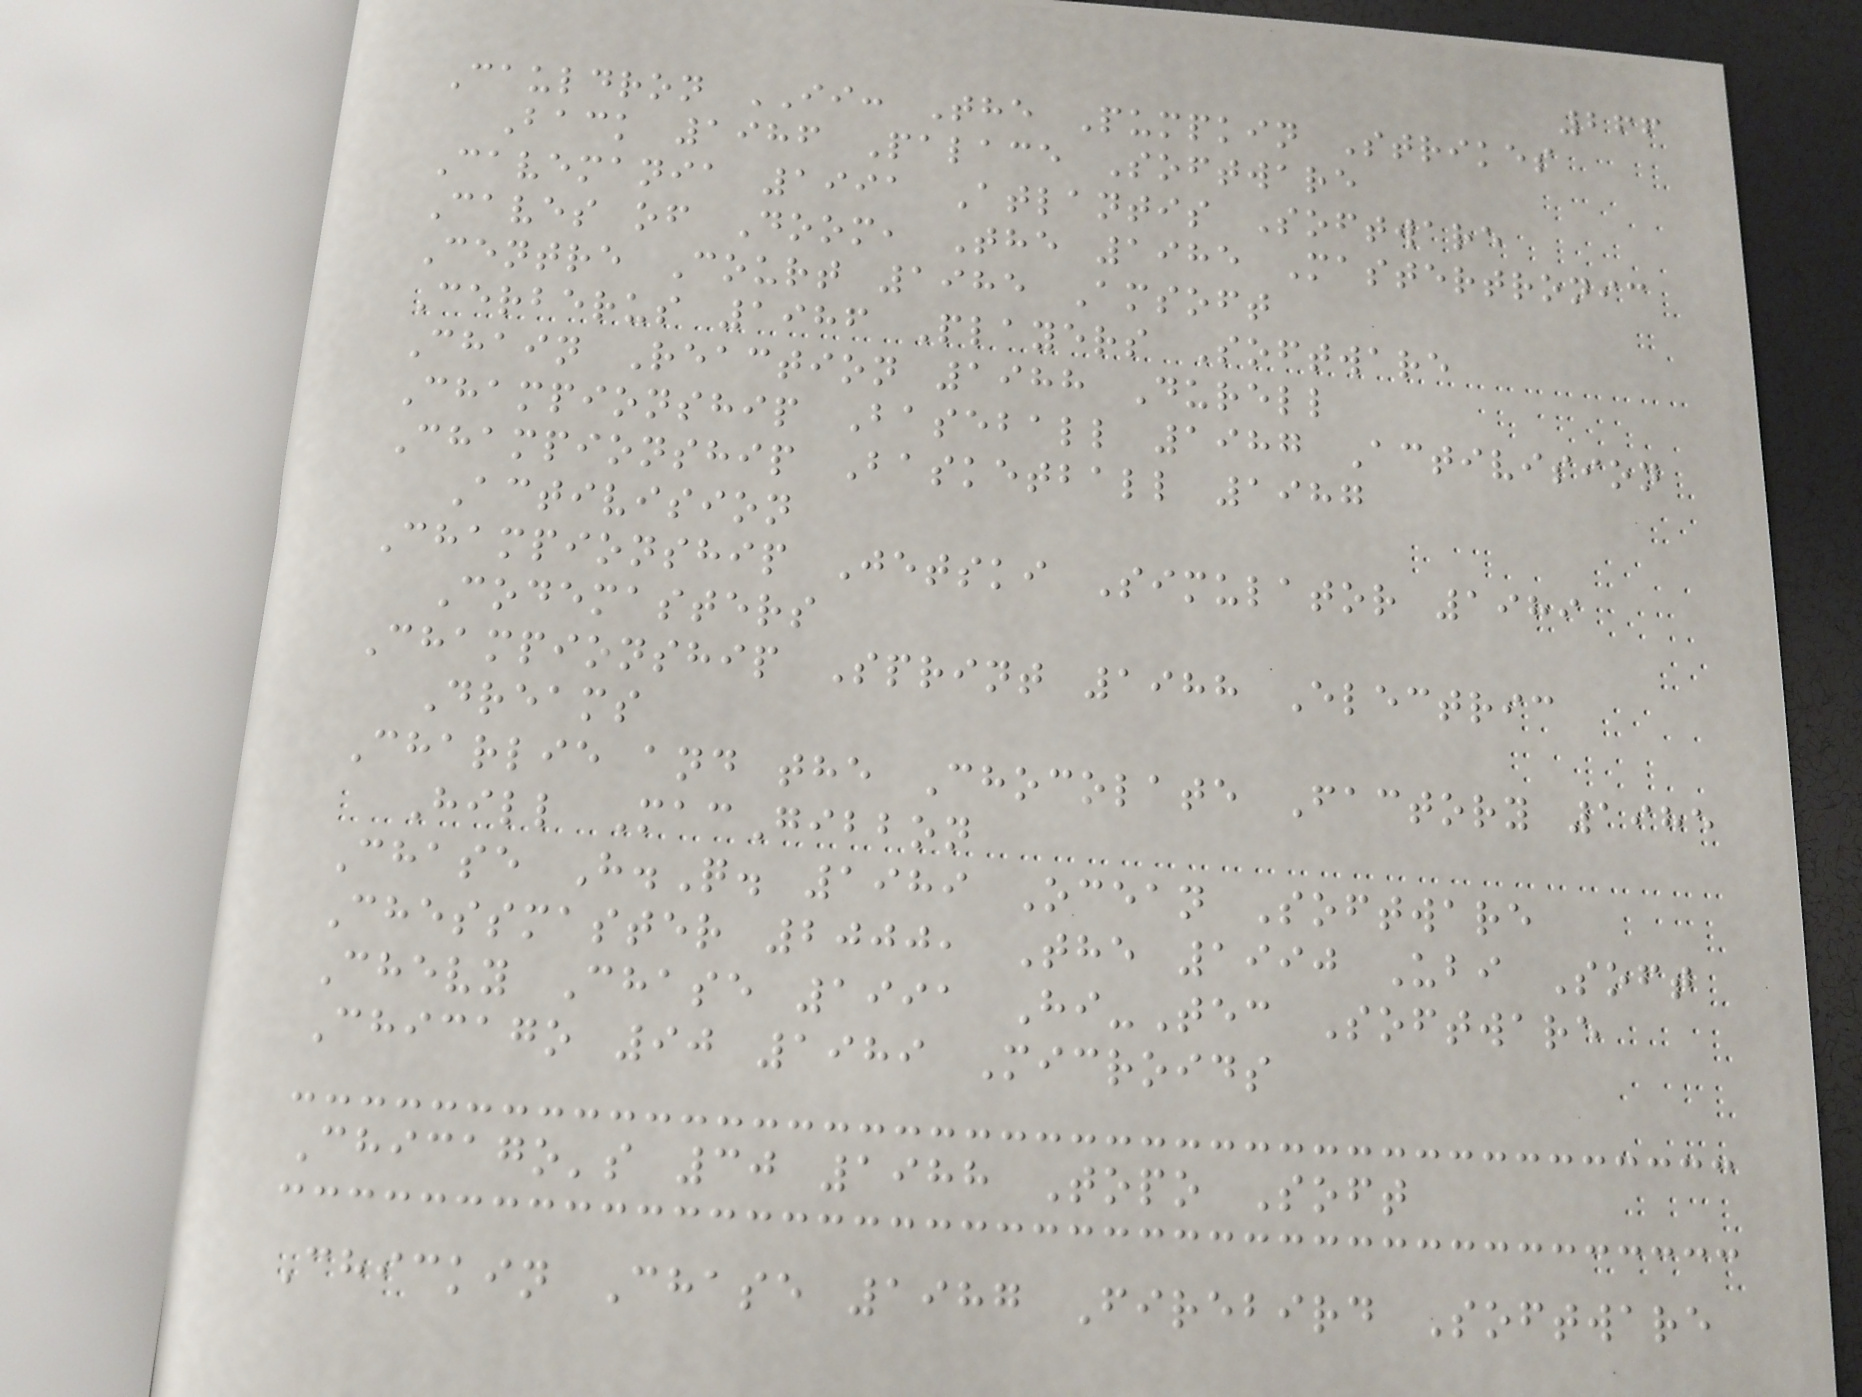266
Cauldron II: The Pumpkin Strikes
Back 1986 Palace Software
Cavemania 1991 Atlantis Software
Caves of Doom, The 1985 Mastertronic
Centre Court 1985 Amsoft
Cerberus 1986 Players Software
Chain Reaction 1988 Durell
Championship Baseball 1987 Activision
Championship Basketball 1987
Activision
Championship Jetski Simulator 1989
Codemasters
Championship Sprint 1988 Electric
Dreams
Charlie and the Chocolate Factory 1985
Hill MacGibbon
Chase H.Q. 1989 Ocean Software
Chessmaster 2000, The 1990 Ubi Soft
Chevy Chase 1991 Hi-Tec Software
Chicago 90 1989 Microids
Chicago's 30 1988 Topo Soft
Chickin Chase 1987 Firebird Software
